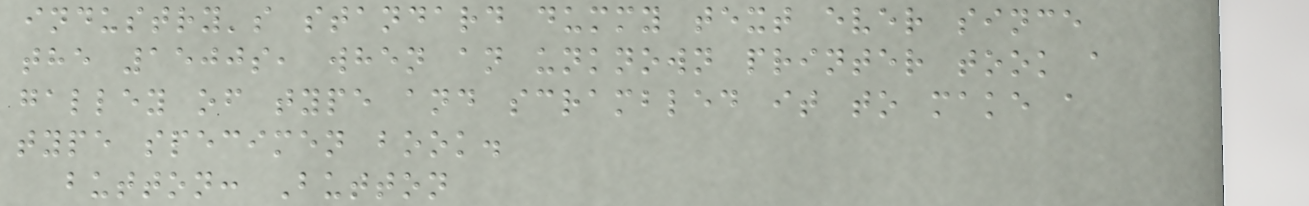industry's standard dummy text ever since
the 1500s, when an unknown printer took a
galley of type and scrambled it to make a
type specimen book.
button: Button
